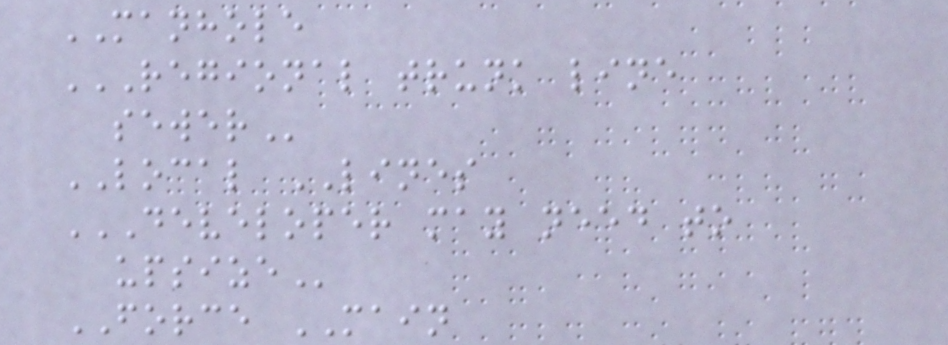MANHOLE
REGIONAL TRUNK LINE
SEWER
LOCAL LINES
DEVELOPER MAY NEED TO
UPSIZE
FORCE MAIN
